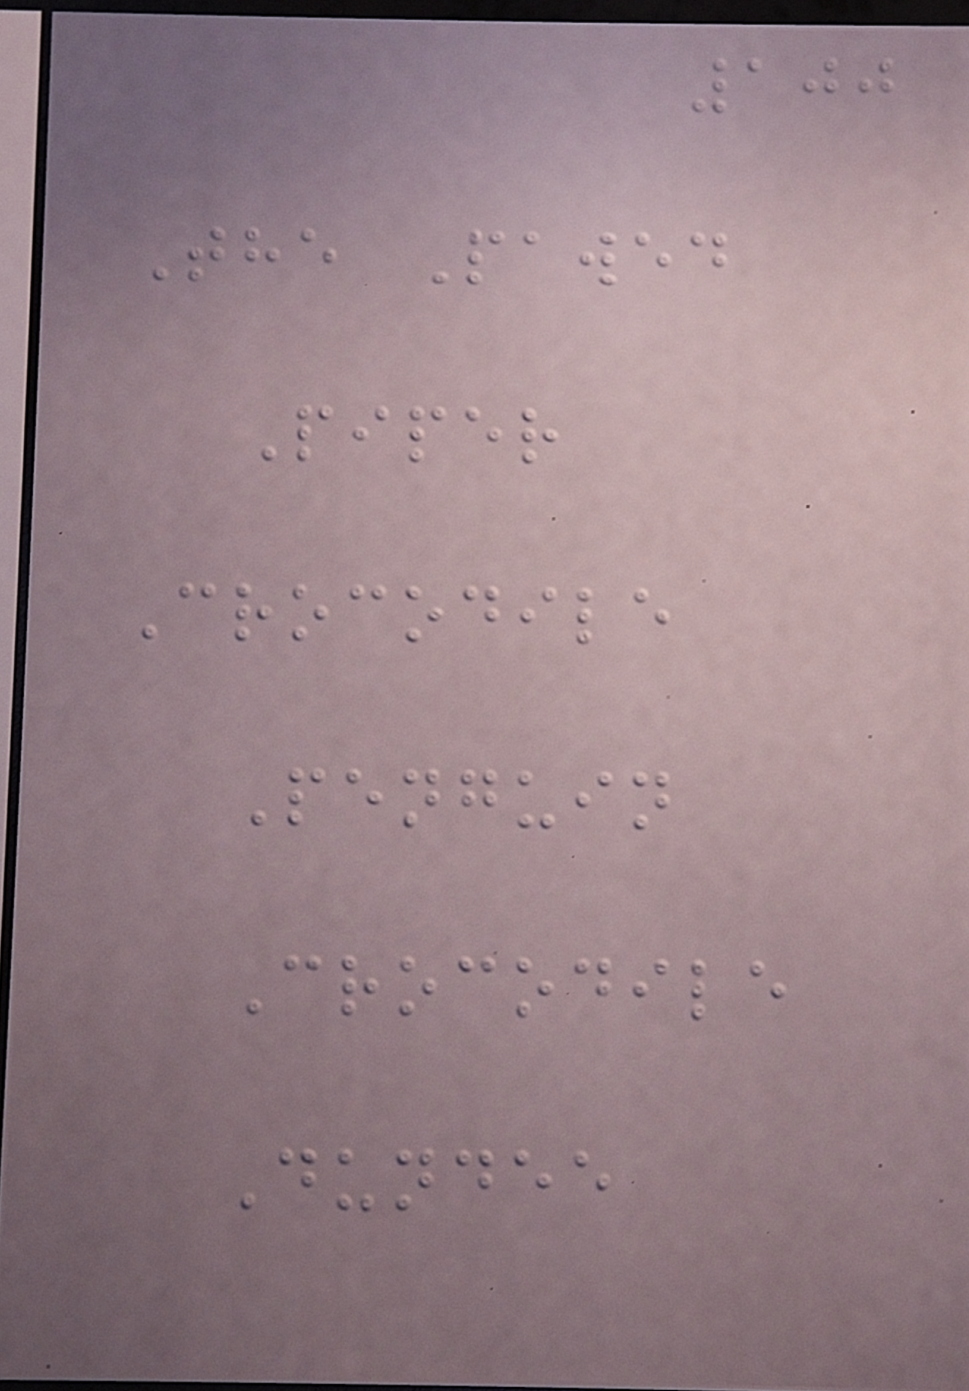100
The Pawed
Piper
Crocodile
Penguin
Crocodile
Dundee
